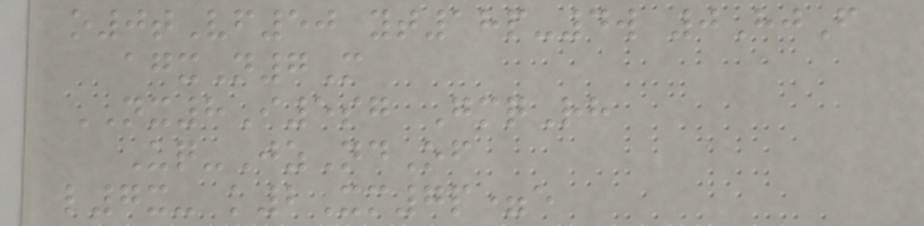o0tVf50 yt18p-4w 0HjF
agxN7M
NX8I5sg GmqRh
Uq-JzNdOf
l7x- k2Xm7p=e
